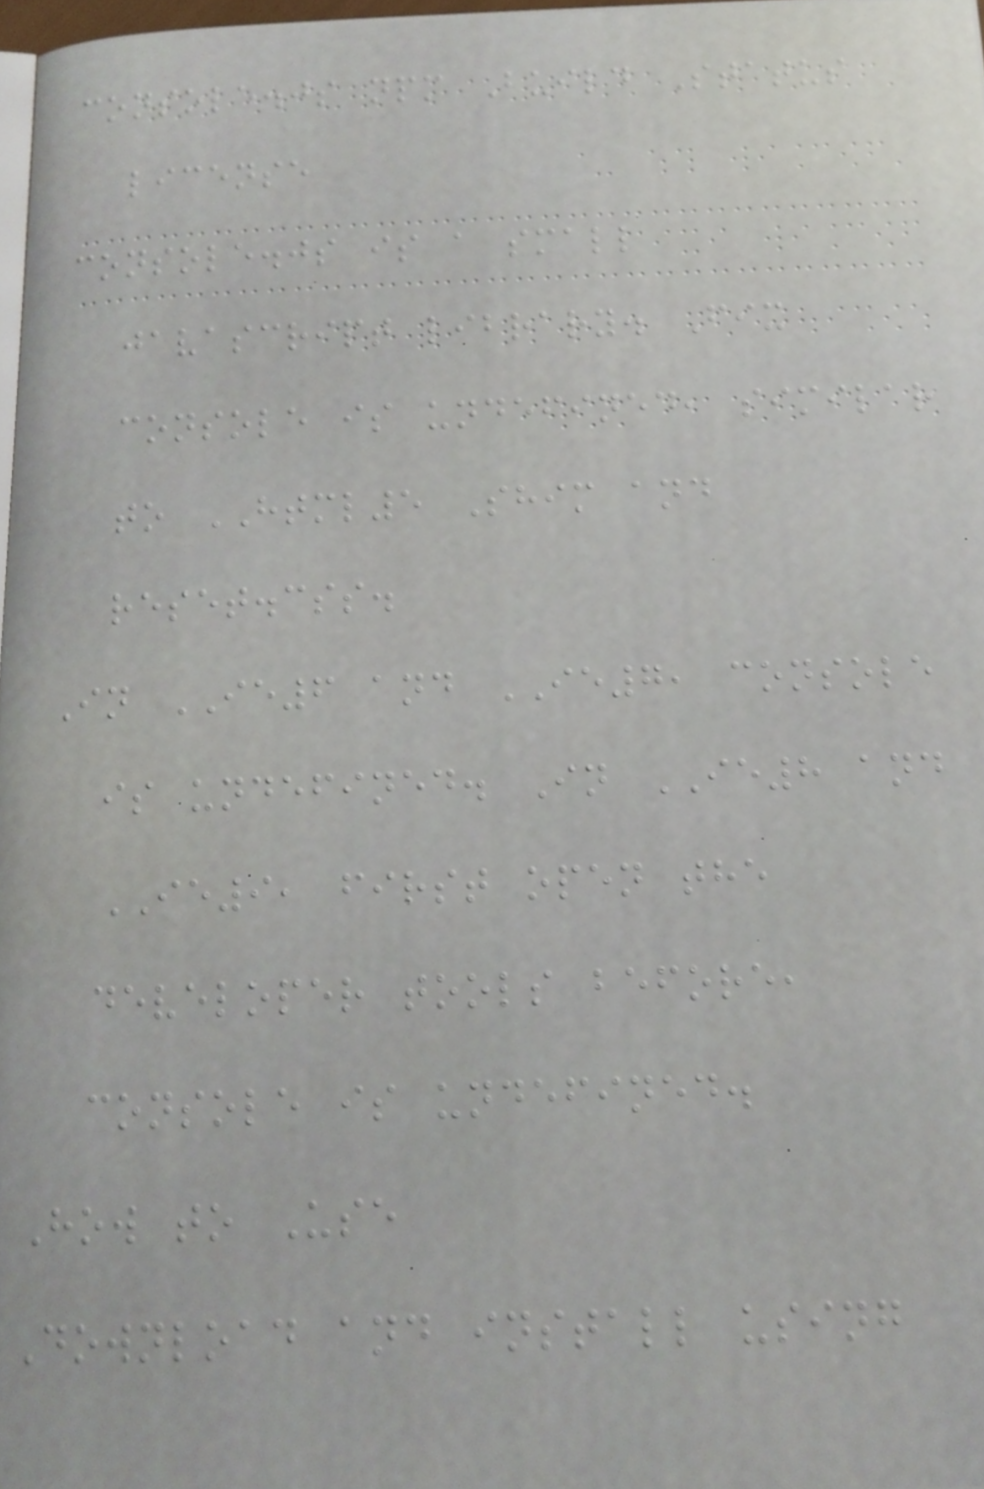console.js npm Build Status
license
console.js is a small
javascript library. Fix
console is undefined, similar
to HTML5 Shim and
reset.css.
In IE6 and IE7, console
is undefined. In IE8 and
IE9, first open the
developer tools before,
console is undefined.
How to Use
Download and install using
